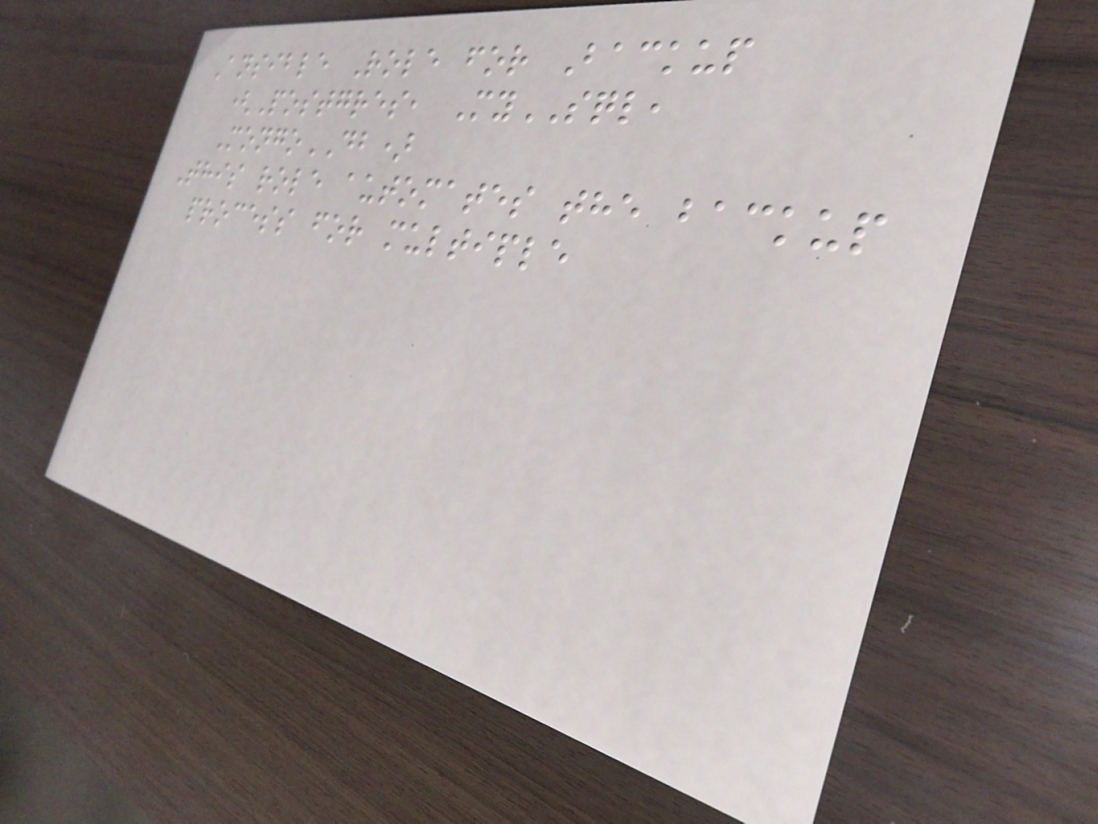Ansible Role for Backup
(Postgres, MySQL,
MongoDB)
This role automates the backup
process for multiple
